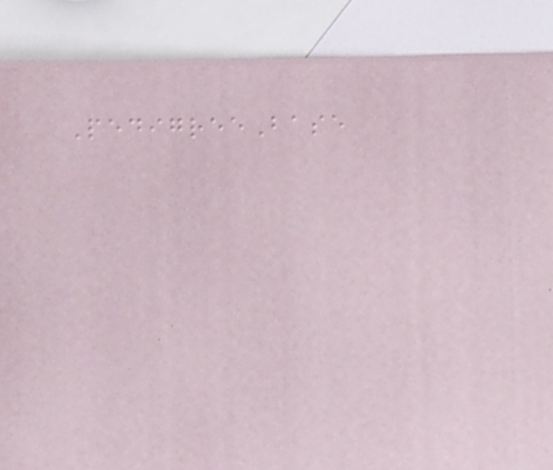PedigreeBase
